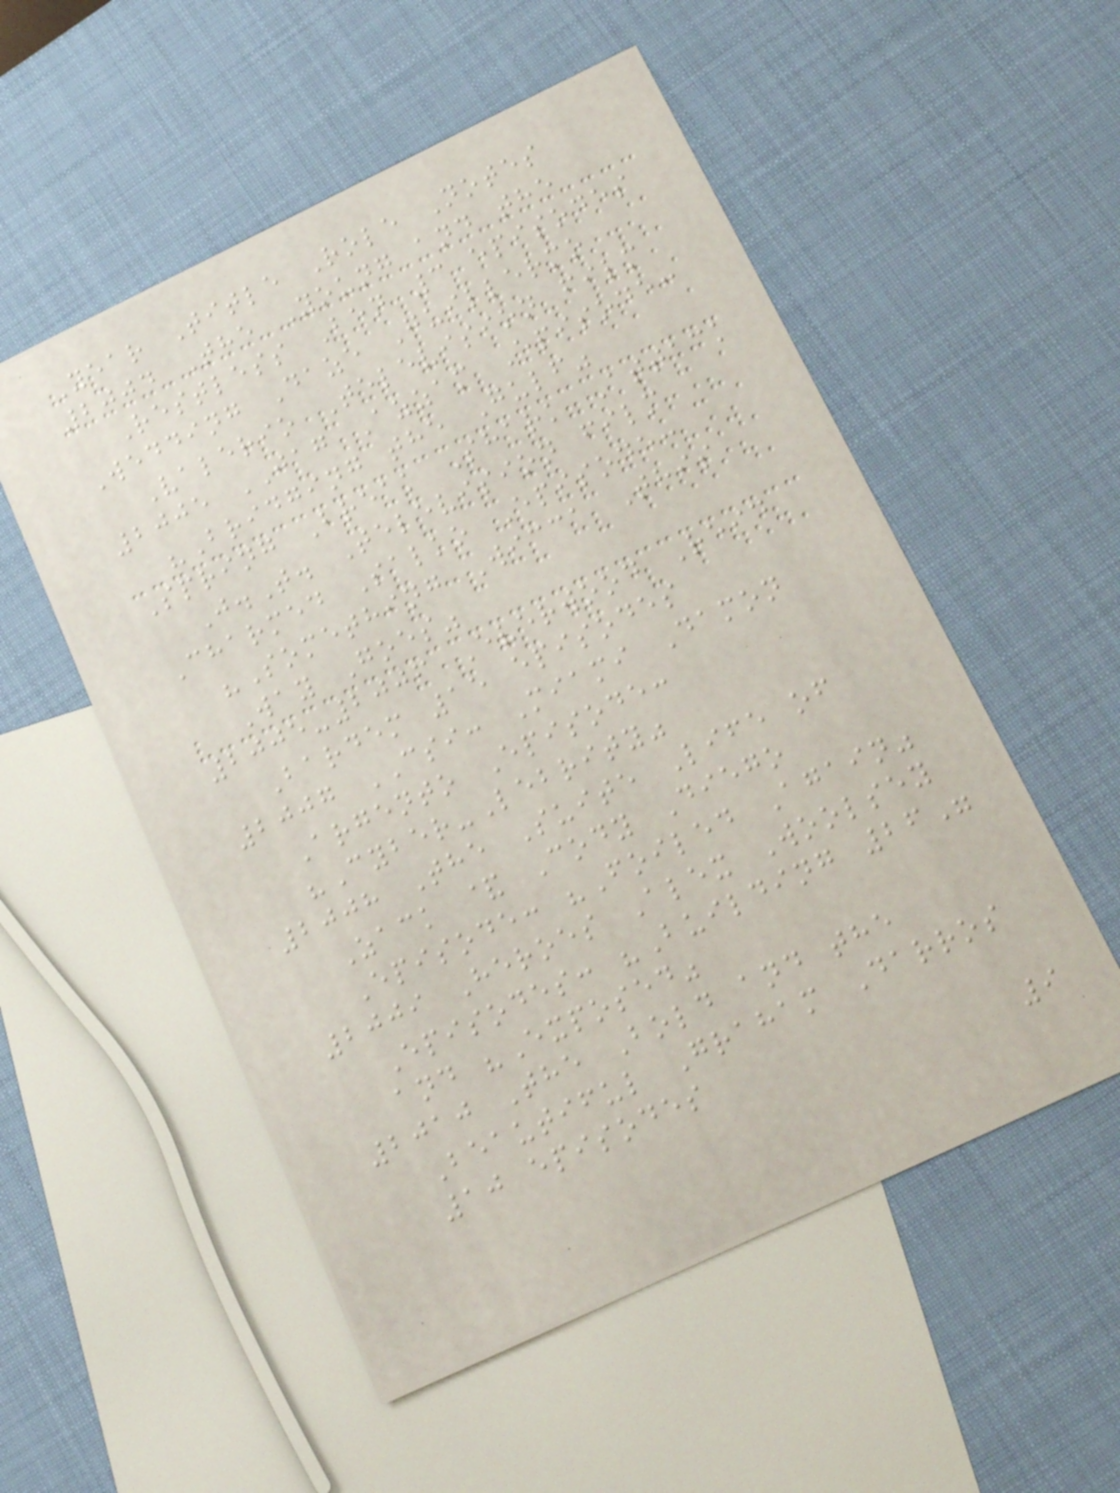Year Title Role Notes
2004 The Young and the
Restless Ben 3 episodes
Wedding Daze Guillermo
Valerio Television film
2005 JAG Azzam Episode:
"Bridging the Gulf"
Spring Break Shark Attack
J.T. Television film
Charmed Salko Episode:
"Something Wicca This
Way Goes"
2005-2006 Everwood Reid
Bardem 15 episodes
2007 CSI: Miami Damon
Argento Episode:
"Cyber-Lebrity"
2008 The Suite Life of
Zack & Cody Diego
Episode: "Foiled Again"
2009 Heroes Alex Woolsey
Episodes: "Building 26"
and "Exposed"
2010 The Bold and the
Beautiful Graham Darros
10 episodes
9
